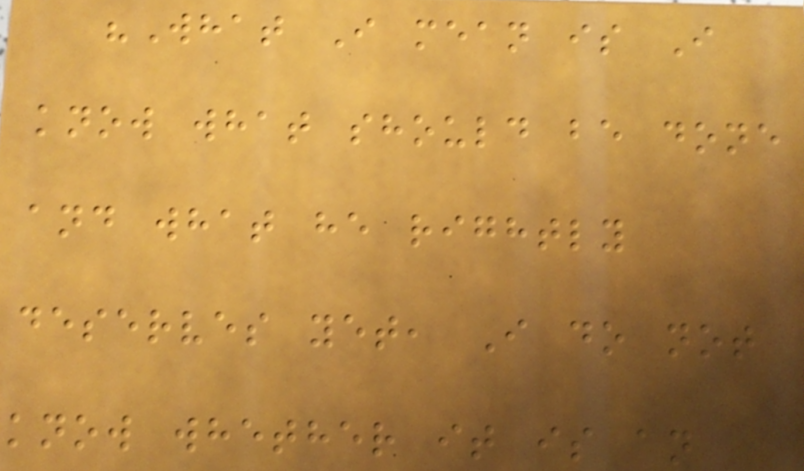"What I mean is I
know what should be done
and what he rightly
deserves yet, I do not
know whether it is an
